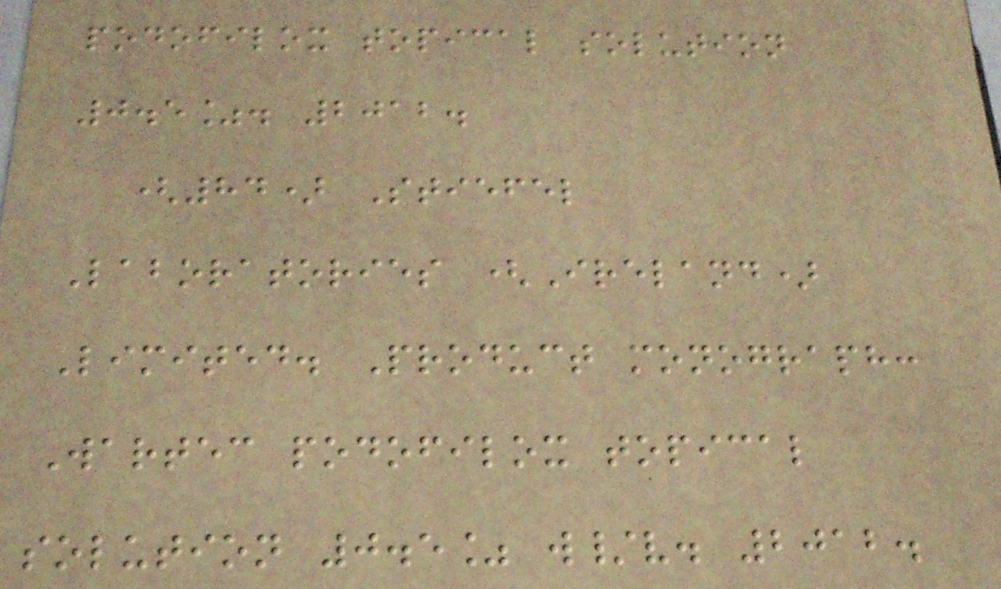podofilox topical solution
0.5%. 2012.
(84) Stiefel
Laboratories (Ireland)
Limited. Product monograph:
Wartec podofilox topical
solution 0.5% w/v. 2012.
